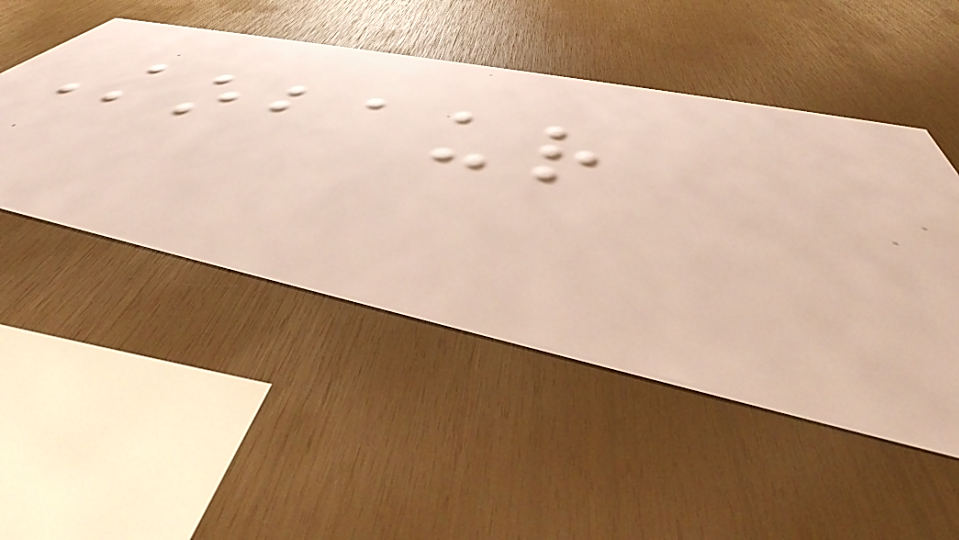Kobaur
